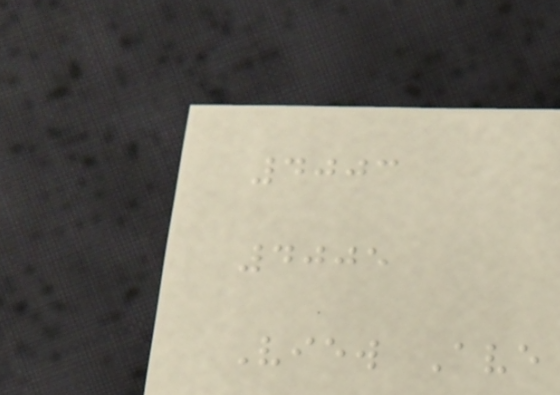4003
4005
View Ave
